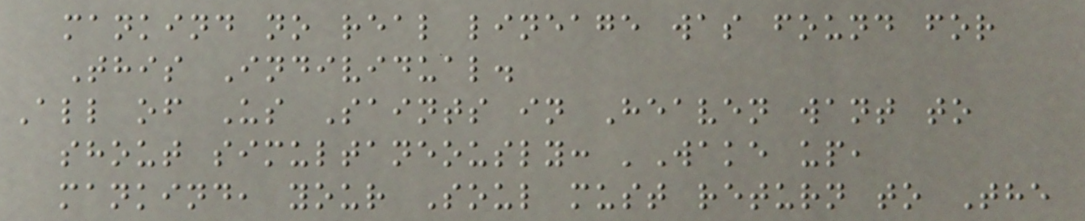mankind no real lineage was found for
This Individual.
All of Us Saints in Heaven want to
shout simultaneously: 'Wake up,
mankind, your Soul must return to The
